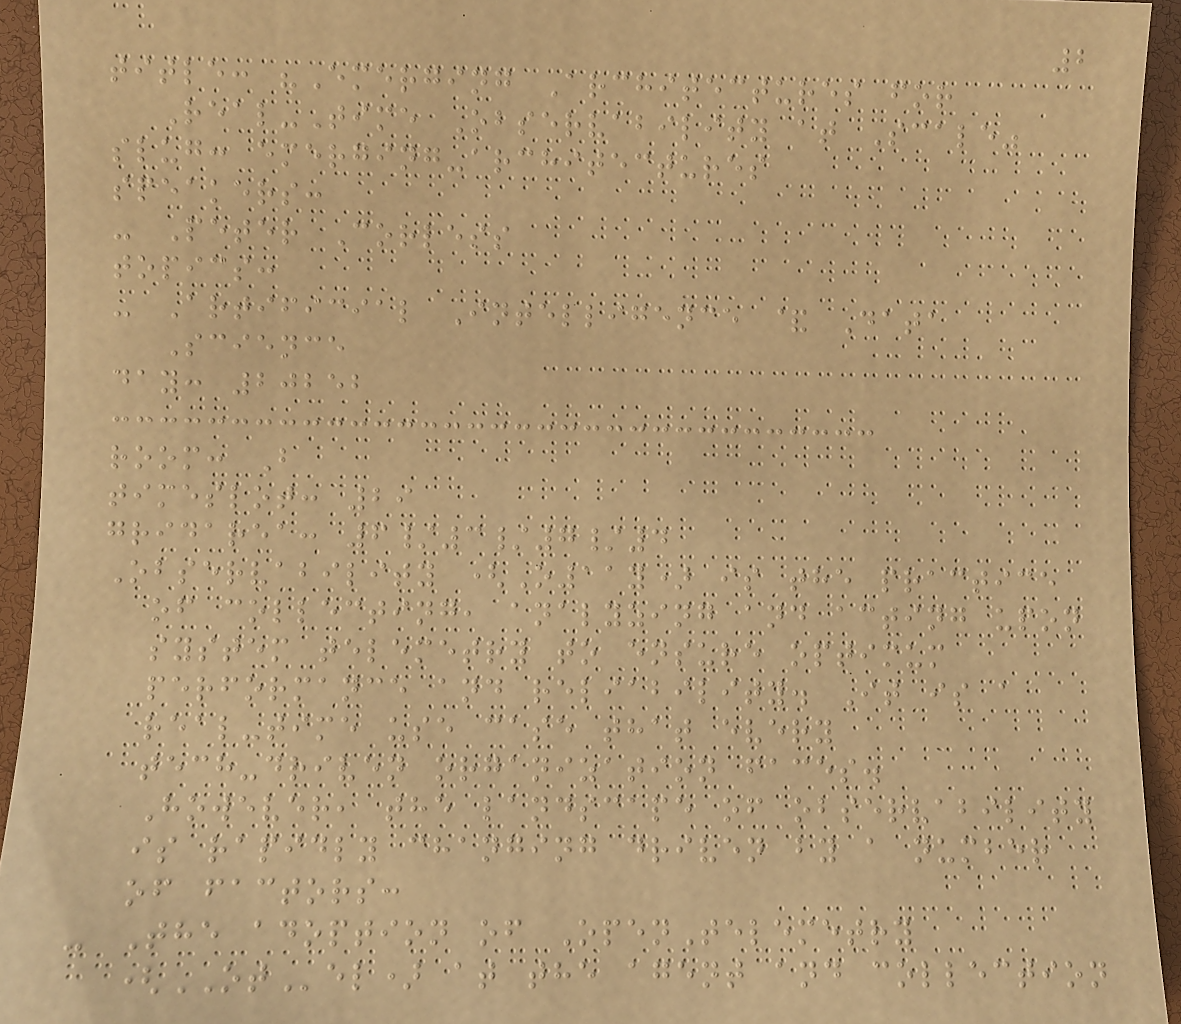2
title: "Emerging Architectures for
Real-Time Observability at Scale"
slug: emerging-architectures
speakers:
- Peter Corless
topics:
- Artificial Intelligence & Data
Science
day: 20252
room: B
timeslot: 29
gridarea: 6/3/7/4
Observability (O11y) is the practice
of collecting, analyzing and acting upon
system telemetry to ensure optimum
performance and reliability. It is a
real-time use case that every
tech-driven organization faces.
However, the landscape of observability
is rapidly changing driven by a number
of factors:
- The adoption of OpenTelemetry
(OTel) at the agent and collection
